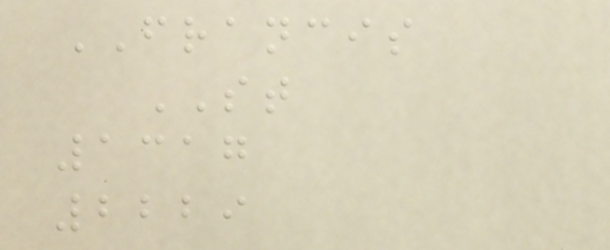FRANCIS
ST
1317
2229
